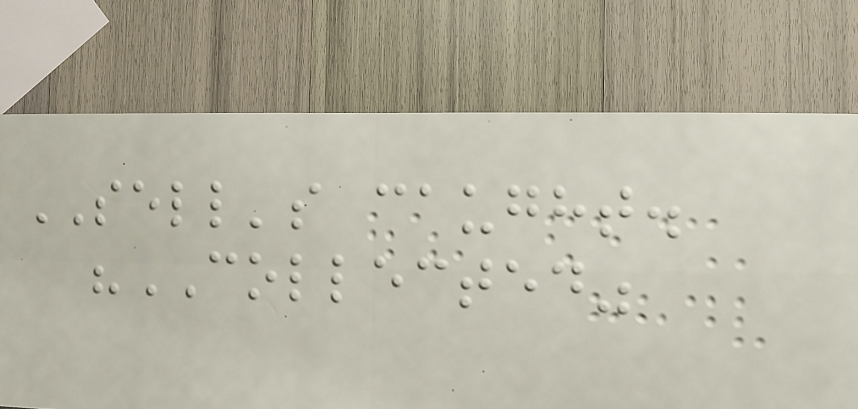SELL's caught.
"COLLECTED"
